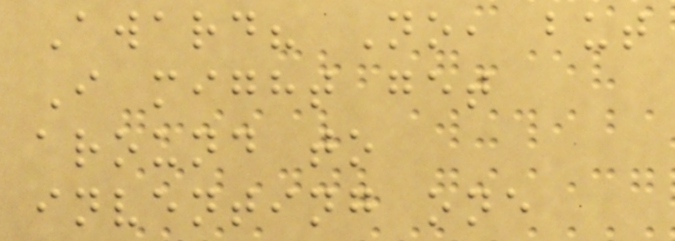Award? No, but
I might get
around to
inventing one
